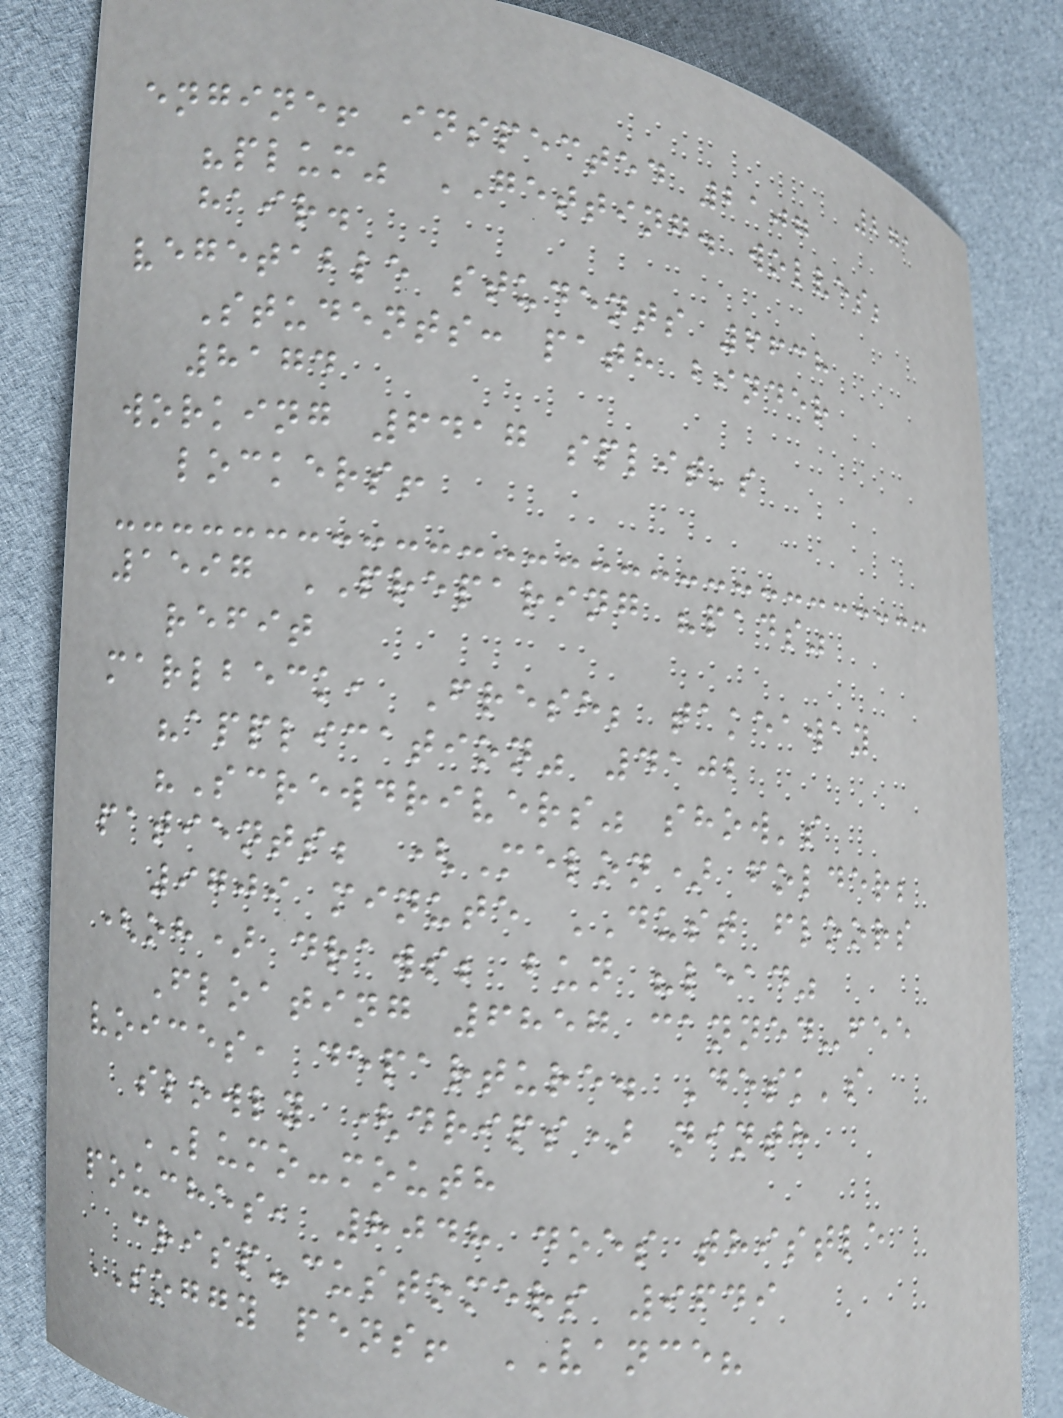271
engine! inspected 2107
"plum" GETTING. wolves;
hair.
vegetable students 6638
Students: path binder
8174
working 6417 split's
lockers!
1597 PREPARING "pads"
refit
marlbeck, Fresh; takeaway
"application" 4102
"Screwdrivers" show's
patients; (Melon) folder;
9709 minute DUST floors
(oh) draws; bun "lead"
Floating 6857 canned-fee
voices, departure. Desk's
slowly (drips) ninth
LUMO-mouth
pouches, 8048 does thistle
crisp-customers 9649
SOGGY pens! VANCE?
